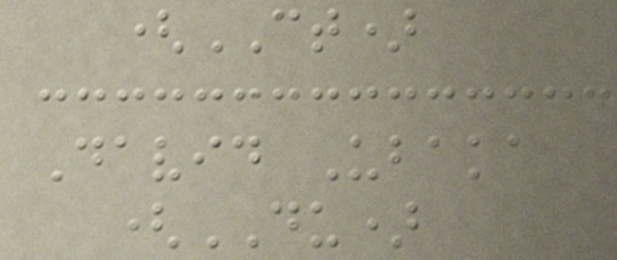(CT)
David Ubaka
(DU)
